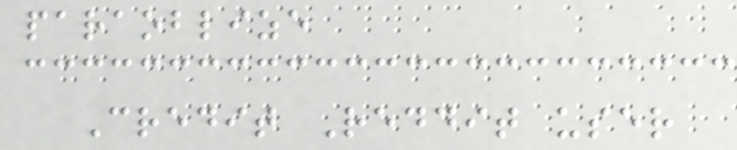paraoblize
Credit Reddit user
